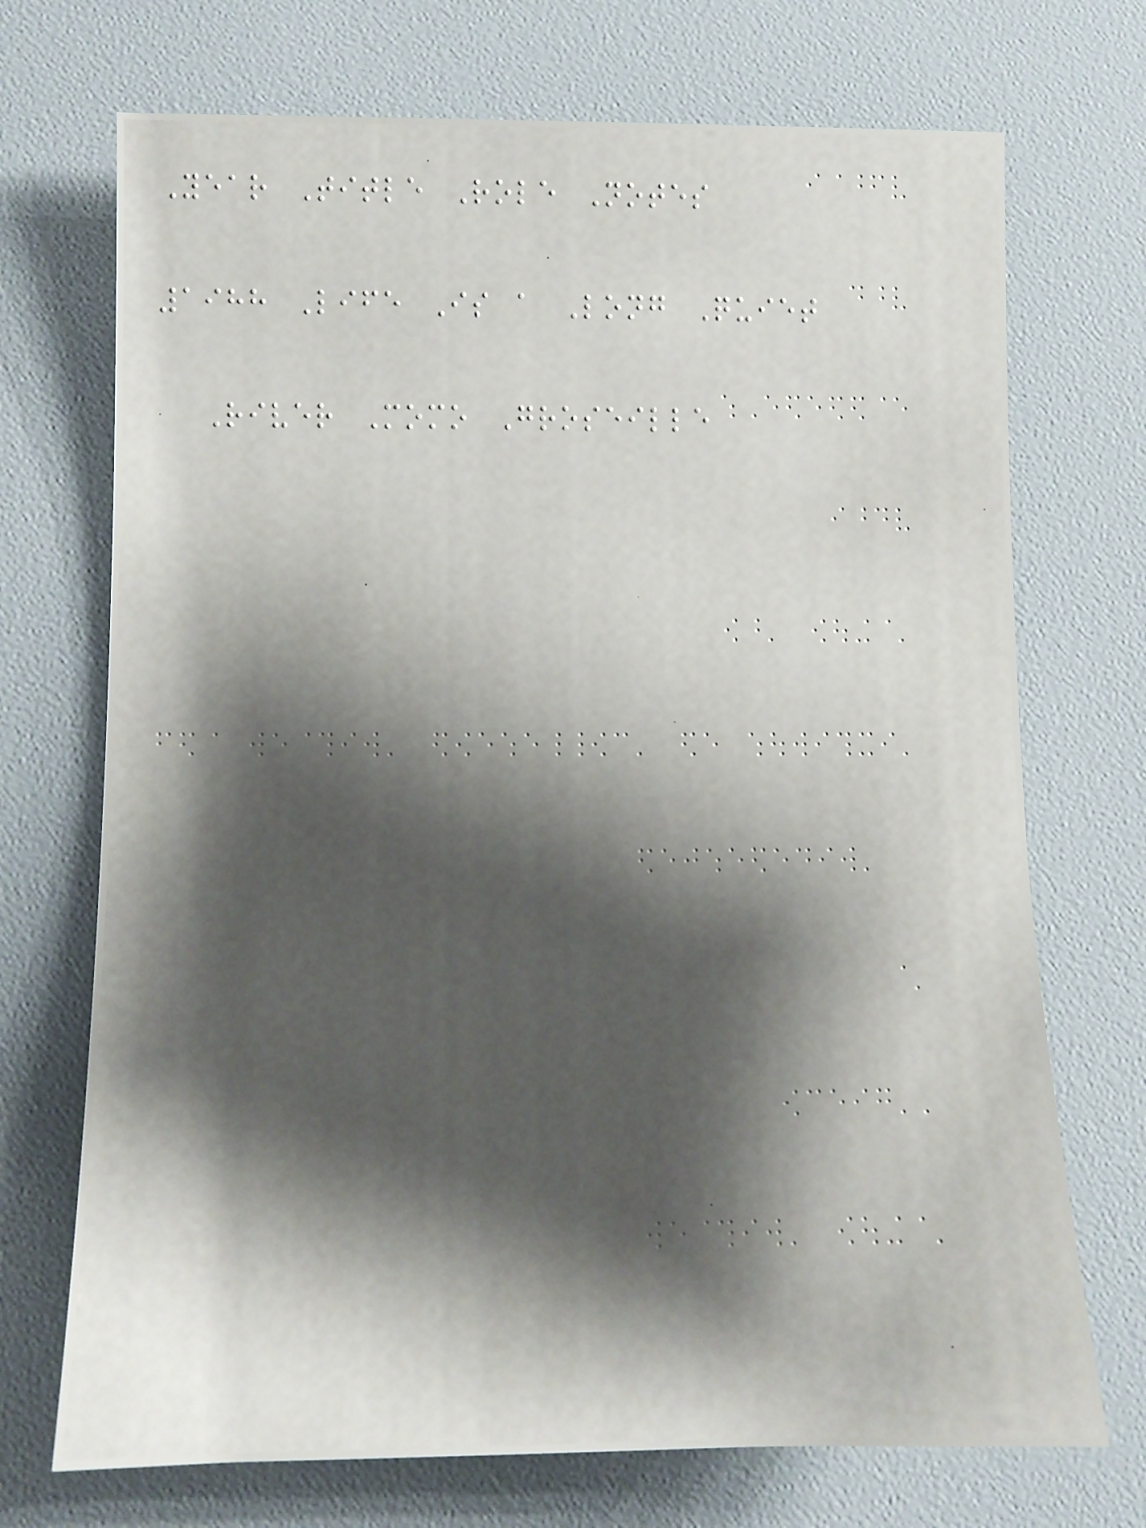Year Title Role Notes
1988 Life Is a Long Quiet
River Momo Groseille
